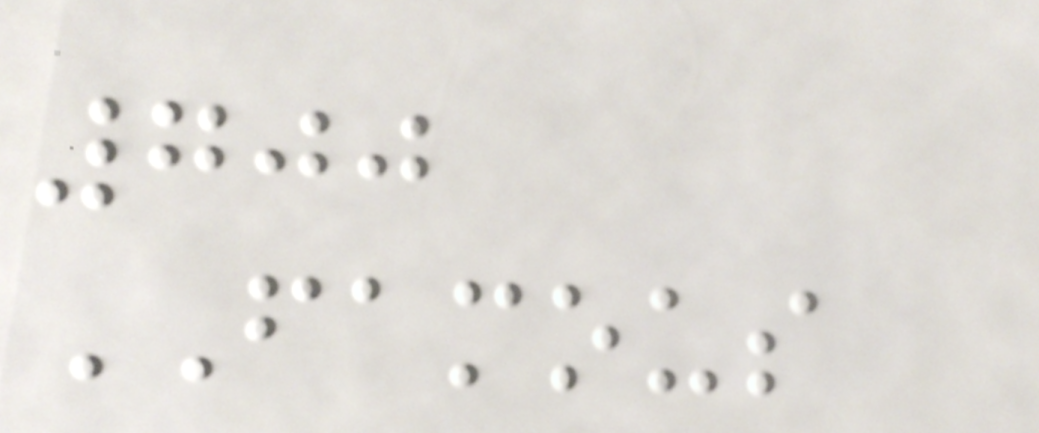700
FAMOUS
